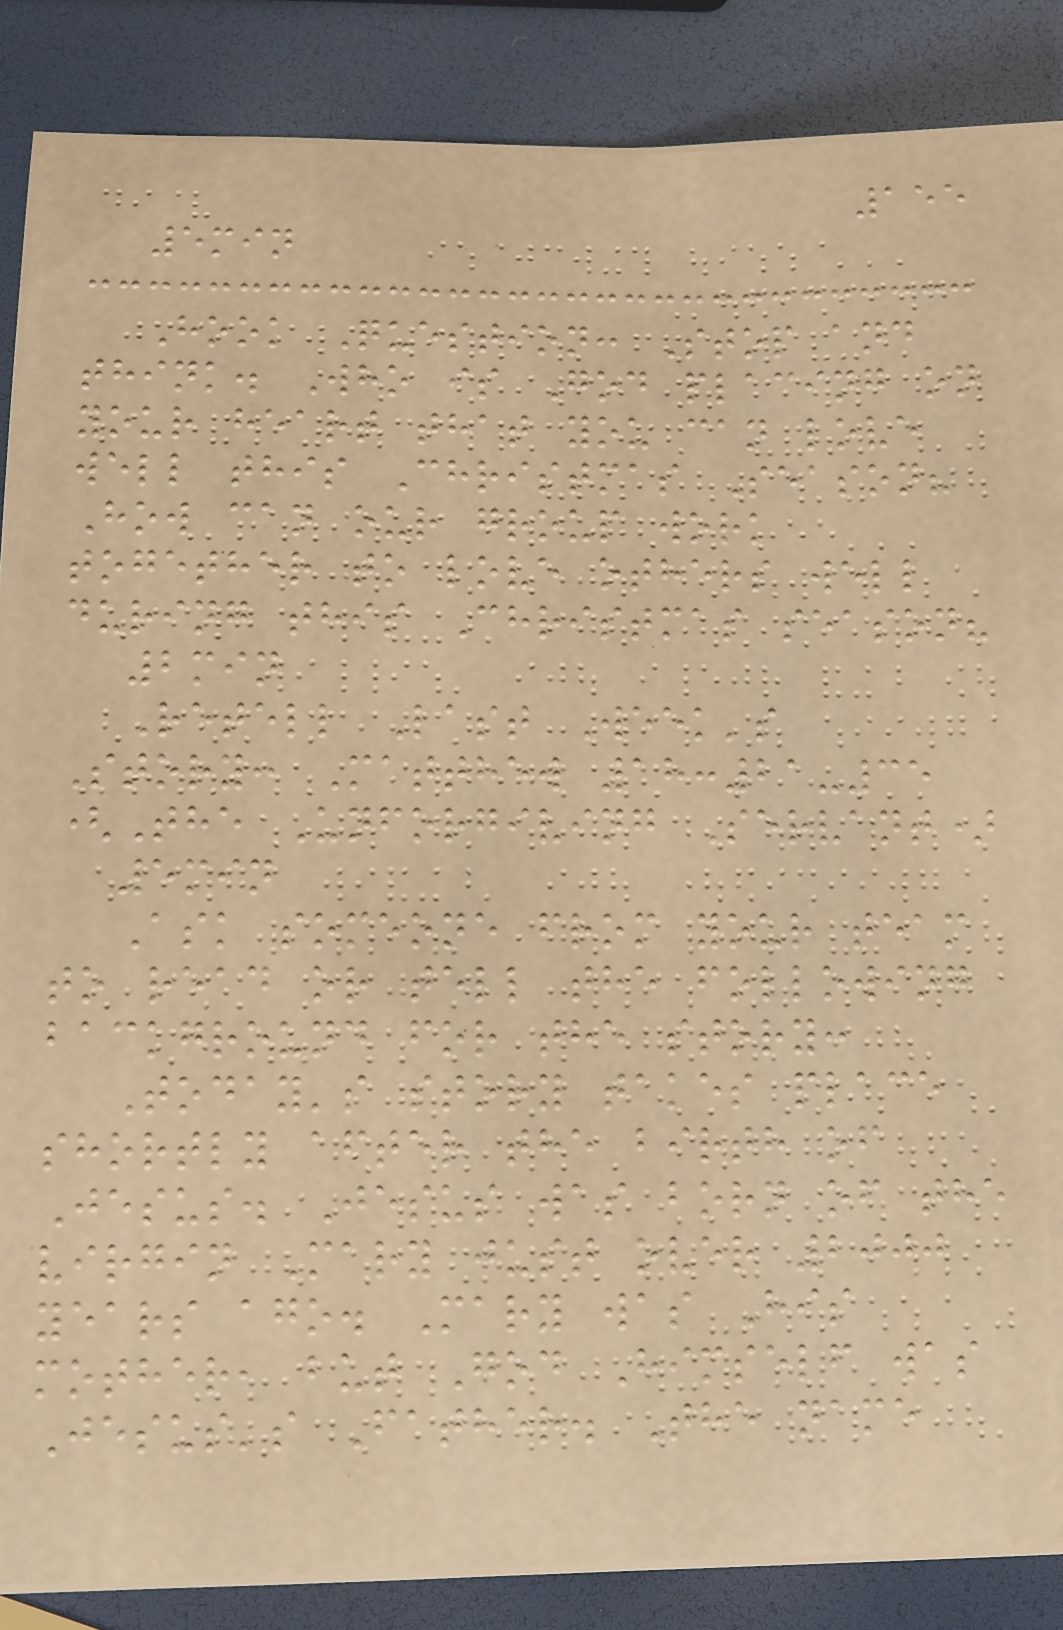155
5min
Hook Question: Stop and
think. Who is God placing on
your heart that you can love
well this Christmas Season?
How can our group work
together to love others well
during this Christmas season?
2min
Retell Last Week's
Story: Matthew 18:21-35
(The Unforgiving Servant)
5min
Ask someone from your team
to read or tell the following
background for the story:
Today's story takes place
shortly after the birth of
Jesus. Jesus was born of the
virgin Mary just over 2000
years ago. Mary was His
mother, but God Himself was
Jesus's Father. The name
